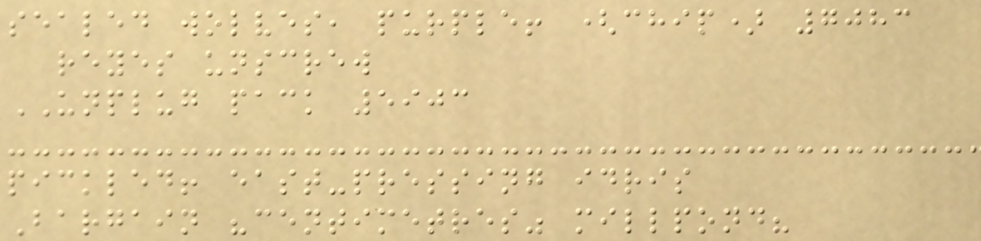sealed wolves, purple! (chip) 7083
reyes unscrew
UNPLUG pack 5903
pickled! east-pressing idris
Bargain "centimetres" millpond?
